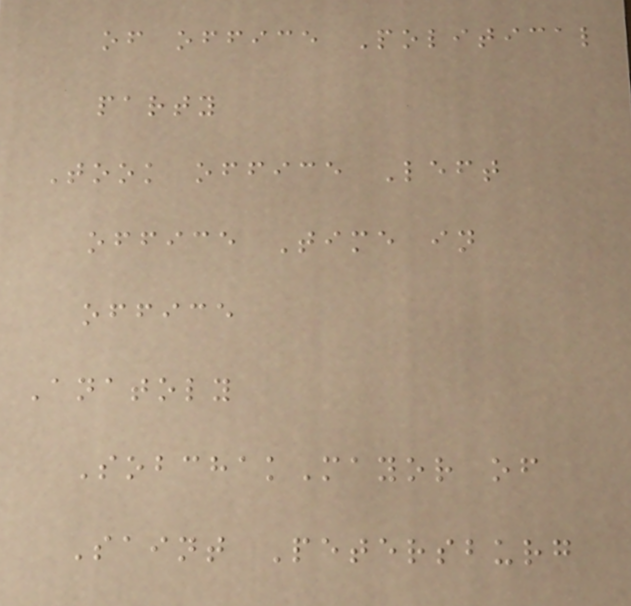of office Political
party
Took office Left
office Time in
office
Anatoly
SobchakMayor of
Saint Petersburg
